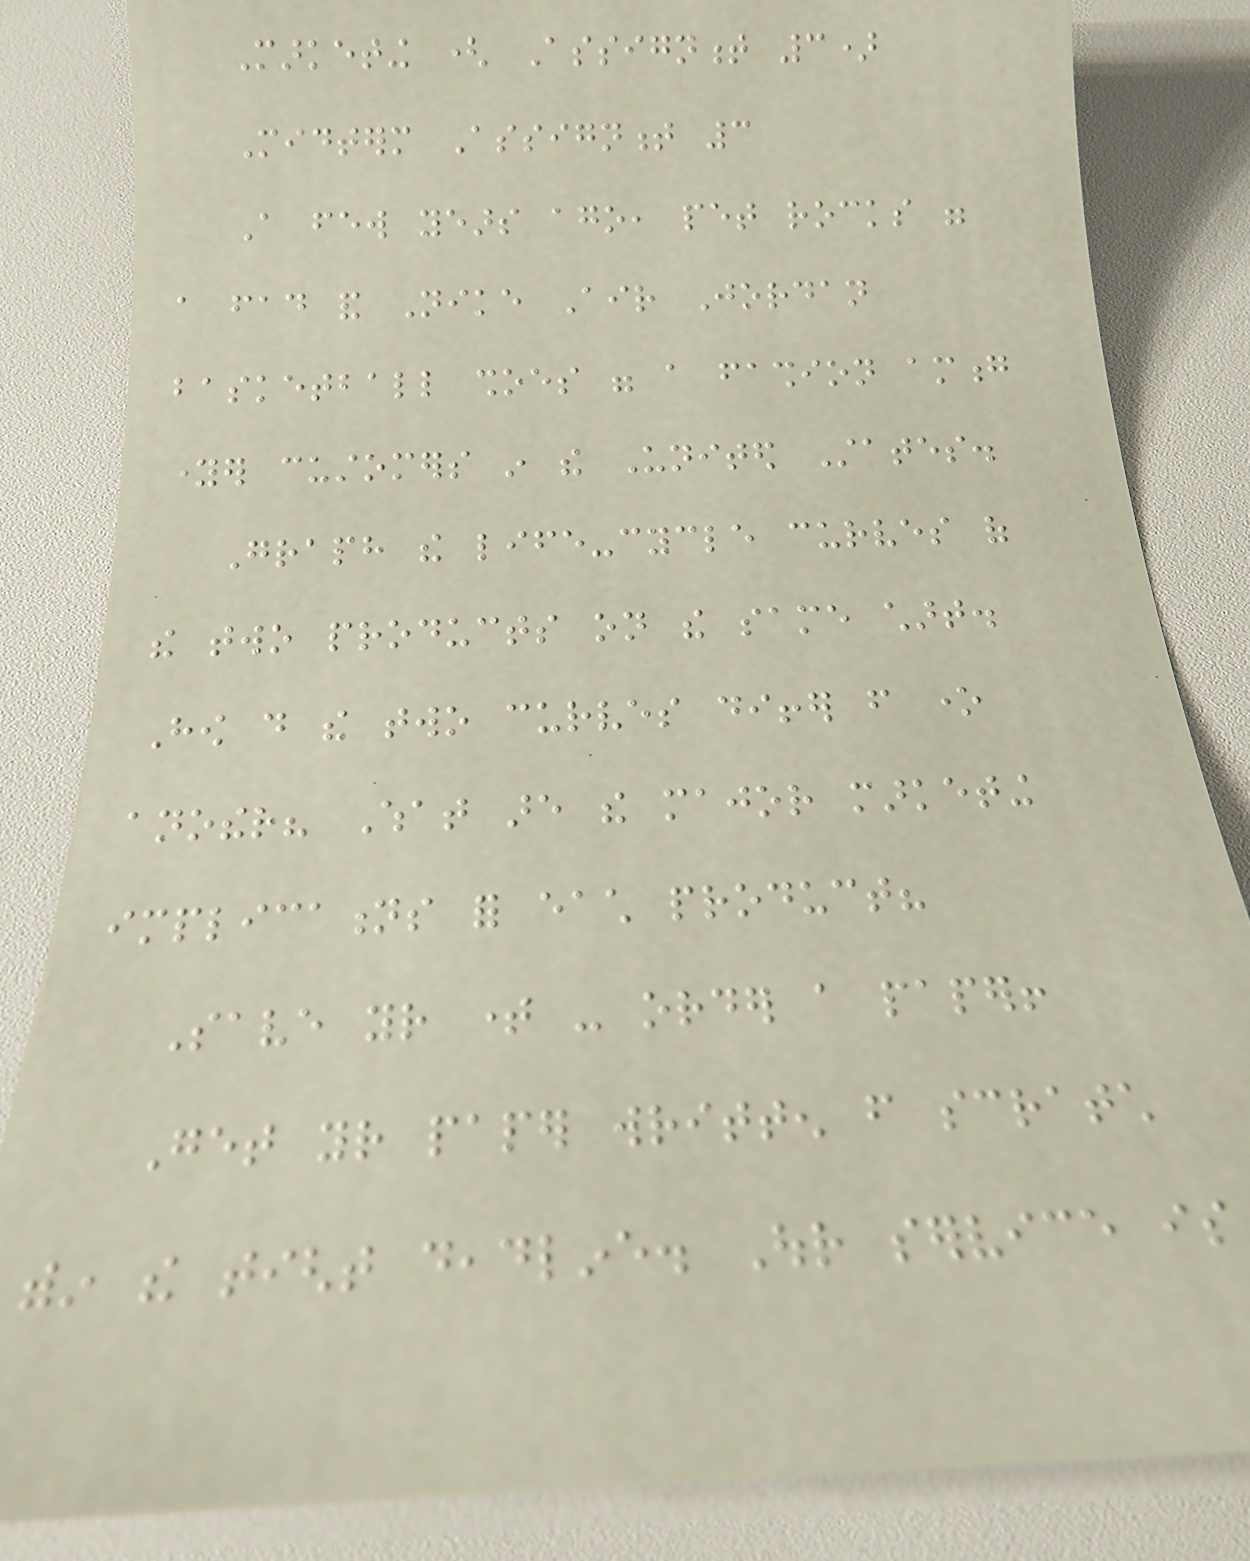Marketing ( Assignment 3)
Midterm Assignment 3
A few years ago, pet rocks were
a fad and Nike Air Jordan
basketball shoes were a fashion among
younger customers in the United States.
Graph the life-cycle curves of
the two products on the same chart.
How do the two curves differ from one
another? What are the major marketing
implications for each product?
Save your time - order a paper!
Get your paper written from scratch
within the tight deadline. Our service is
